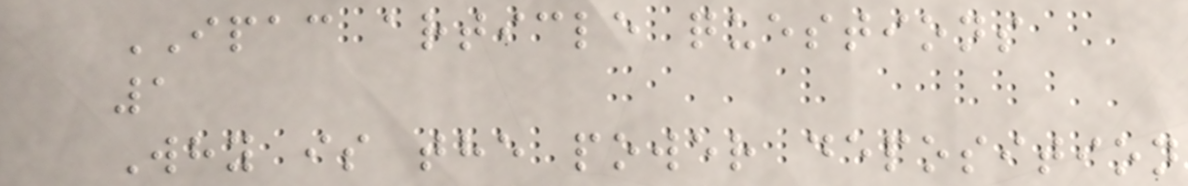IPAC article questions
1
Why is the power deposition
